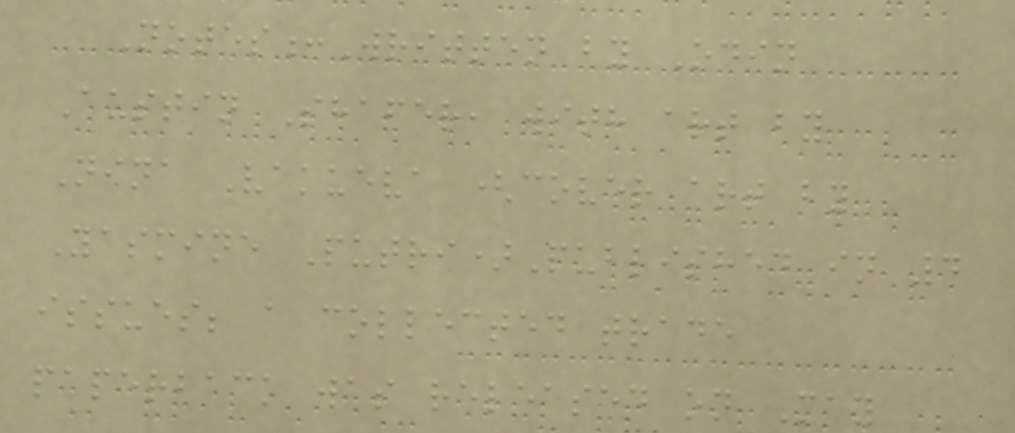Notes:Written by Odin
Austin Shafer, with art by
Nina Vakueva (cover art by
Yasmine Putri)Published in 4
issues; a collected trade
paperback was released on May
